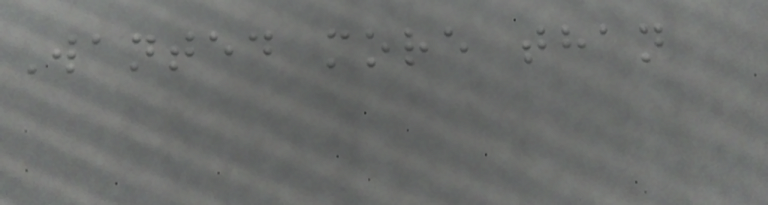Wanted more than
